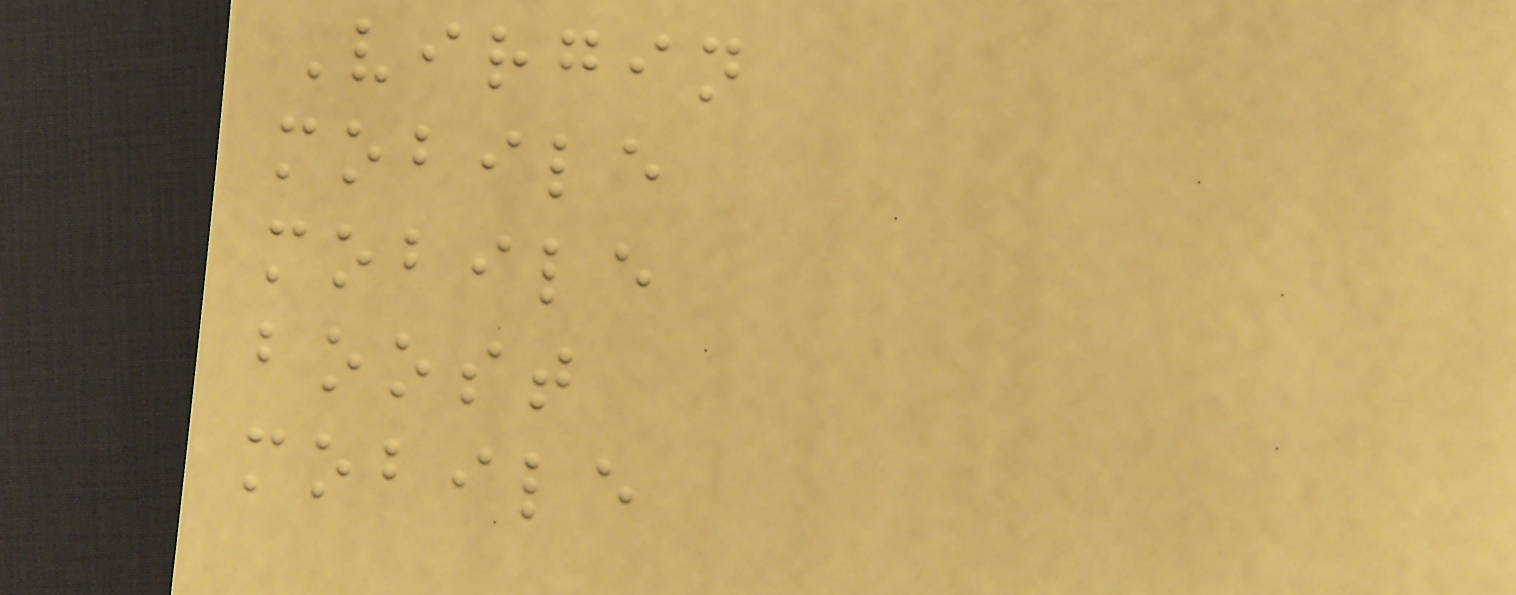Virgin
mobile
mobile
boost
mobile
